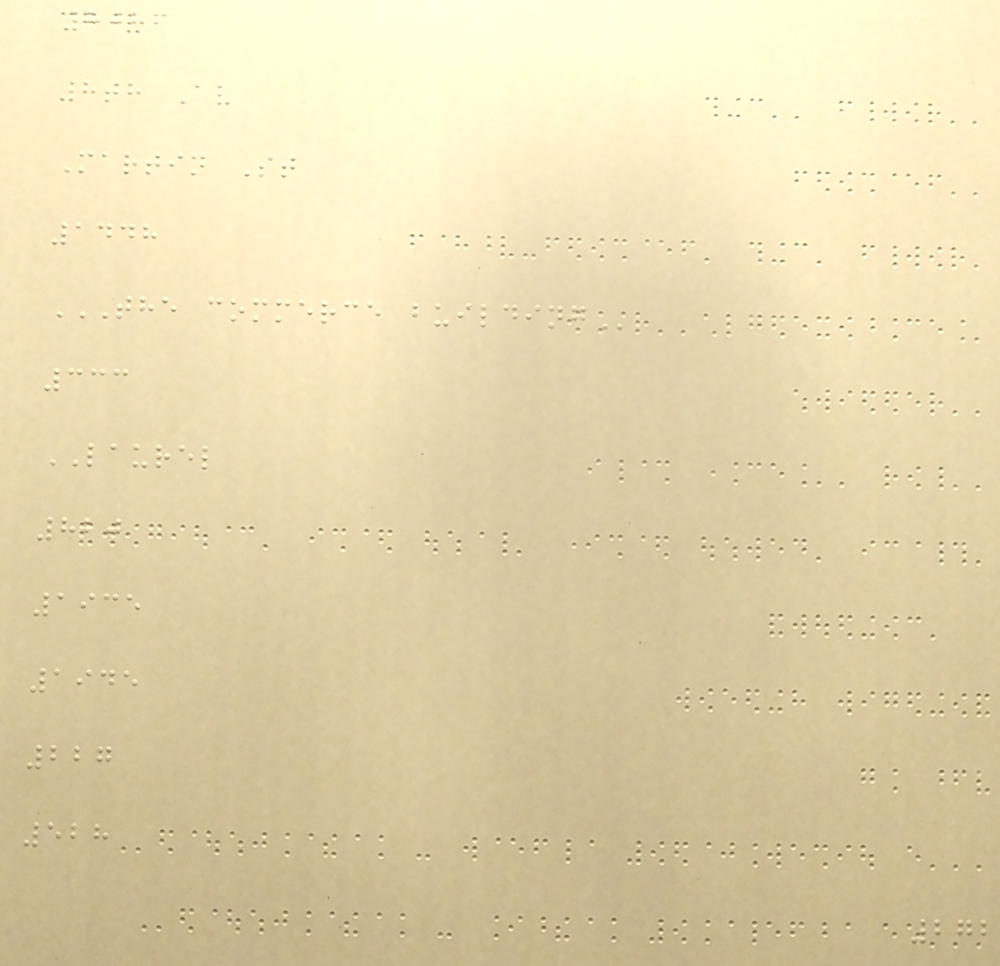8086
8th Av
Martin St
1448
THE COMMERCE BUILDING
333
LAUREL
820
1935
1945
227
528
272
